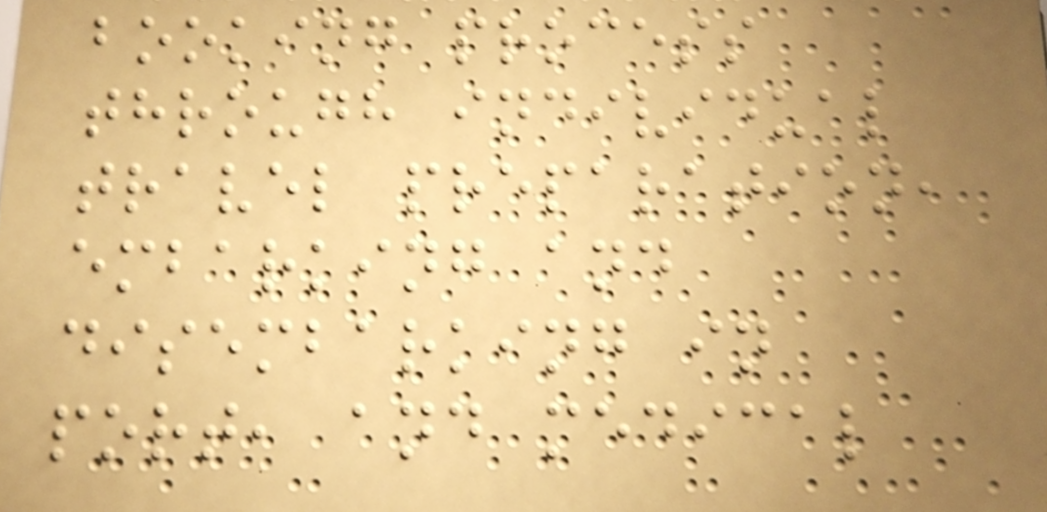booking process
through individual
travel preparation,
embarking and
disembarking in
port, and medical
